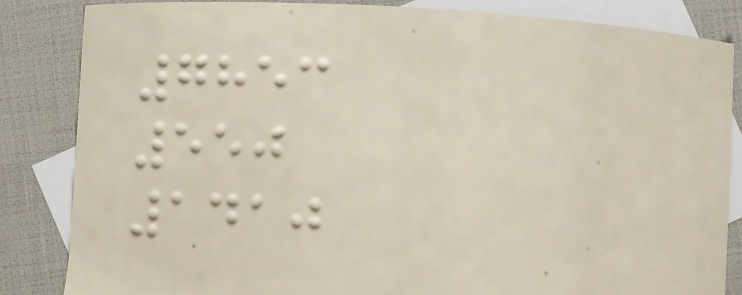7853
550
1410
